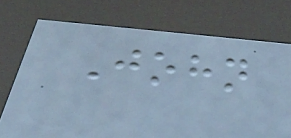John
